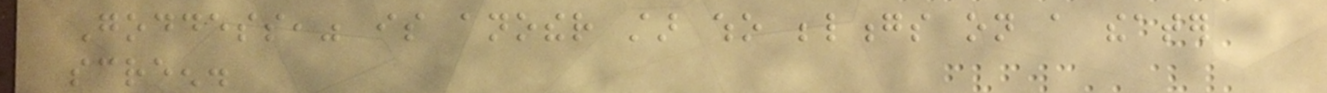Goddess," is another star who belongs on a theater
screen.
